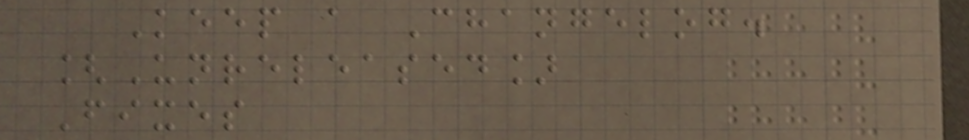Keep a Changelog.
[Unreleased]
Fixes
